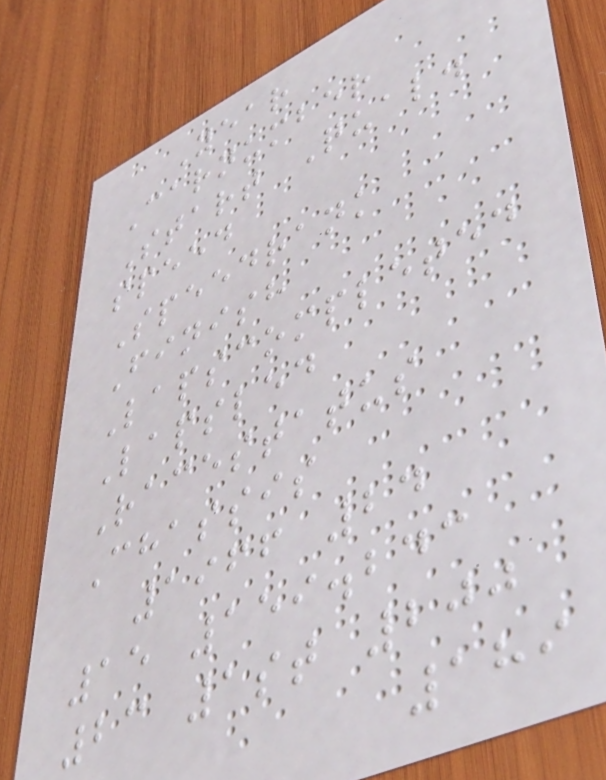Year
Carnumber
Start Qual.
speed
Speedrank
Finish
Lapscompleted
Lapsled
Racestatus
Chassis
1966 24
15 159.243
23 1st 200
189
